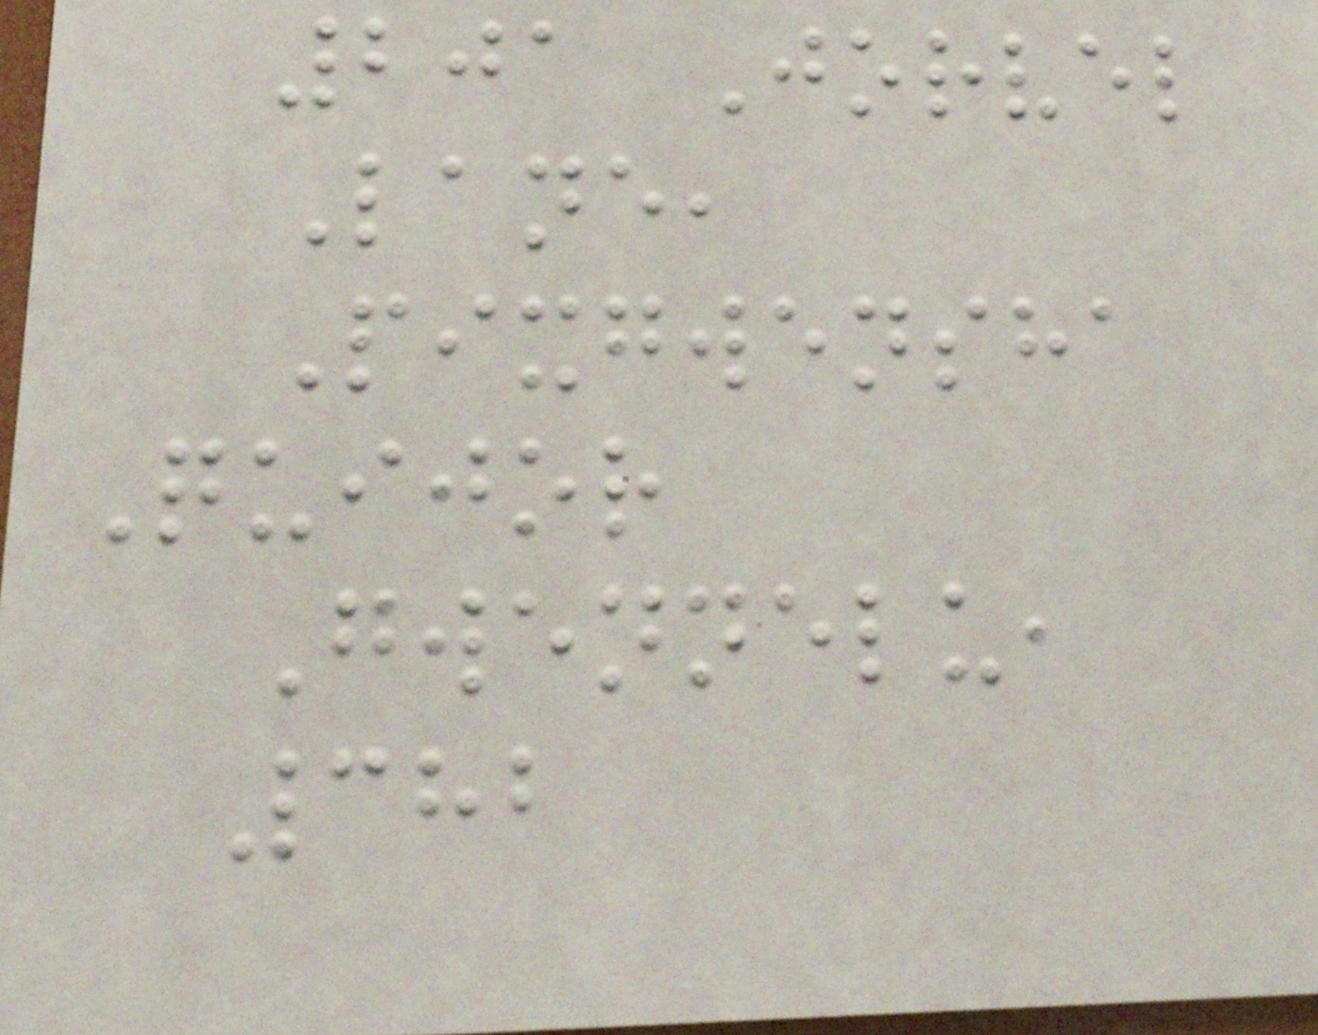201 Jorvel
Lane,
Pixgwensha
Quijor
Gwennelu,
382
